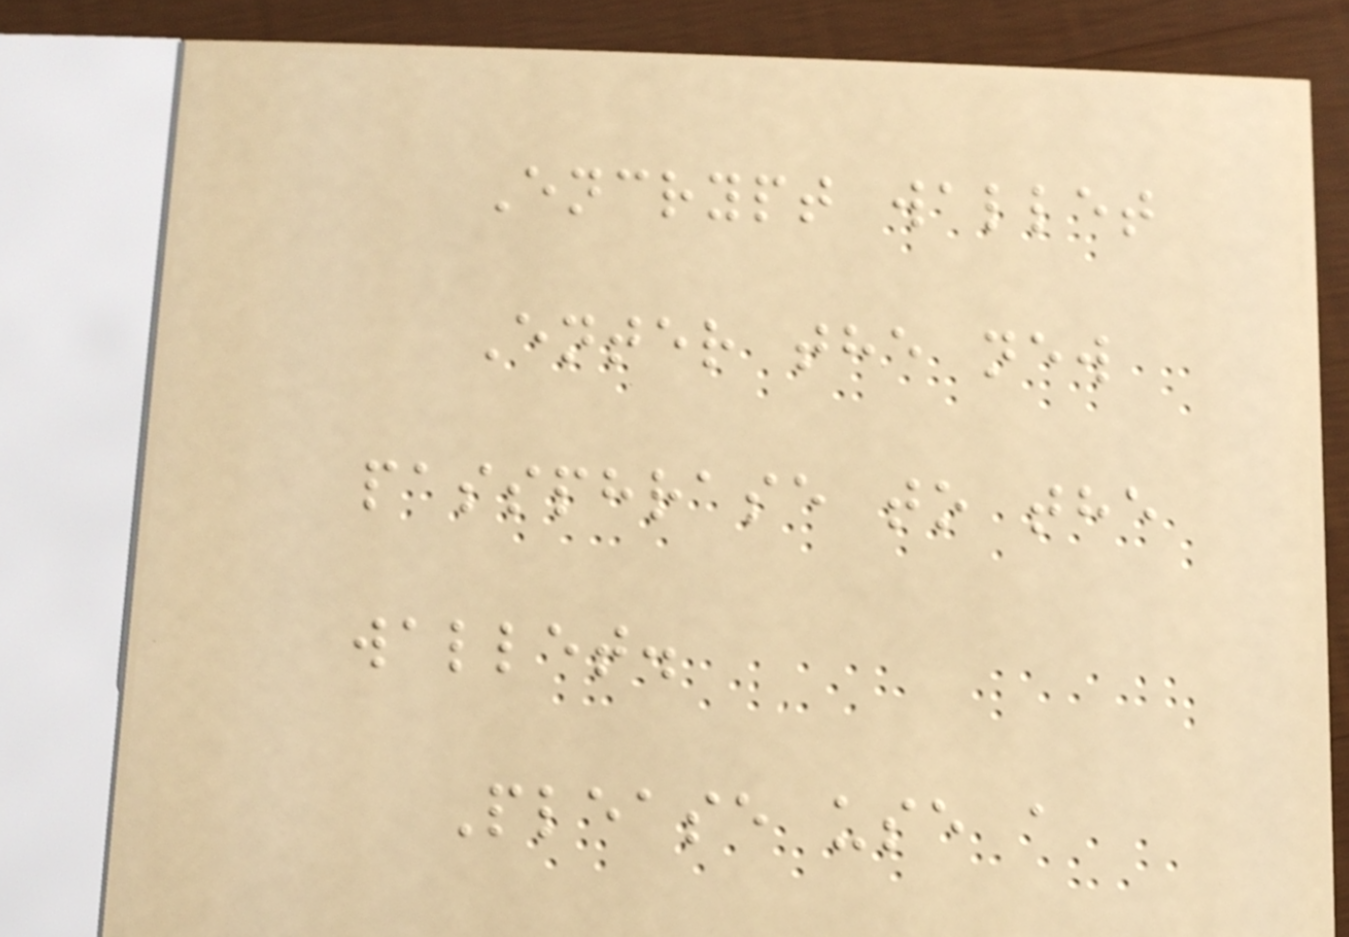Encrypt wallet
Enter the new
passphrase to the
wallet.
Please use a
